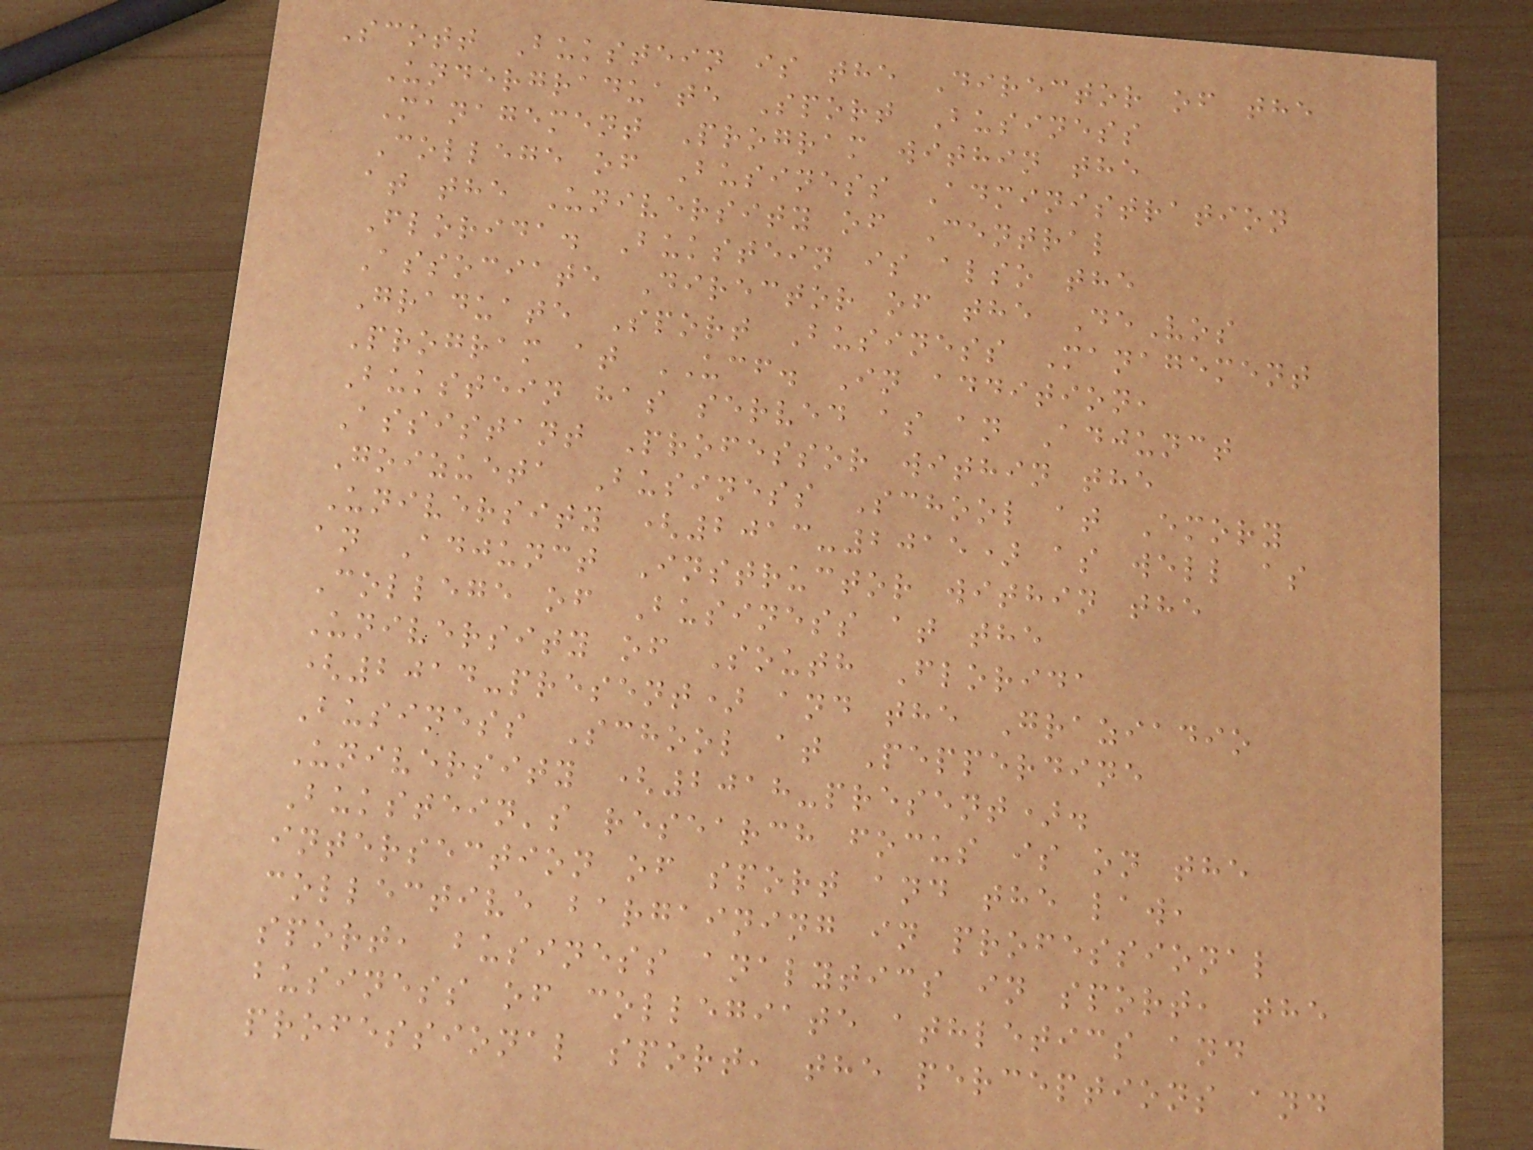Scott Bukstein is the Director of the
Undergraduate Sport Business
Management Program within the
College of Business Administration
at the University of Central
Florida. Bukstein is also the
Associate Director of the DeVos
Graduate Sport Business Management
Program at UCF. In addition,
Bukstein has served as an Adjunct
Assistant Professor within the
Goizueta Business School at Emory
University (2013-2015) as well as
an Adjunct Instructor within the
College of Business at the
University of South Florida
(2014-present) and the Graziadio
Business School at Pepperdine
University (2018-present).
Bukstein's research focus is on the
intersection of sport and the law,
collective bargaining in professional
sport, business analytics in sport, the
business of collegiate athletics and
professional sport, the perceptions and
